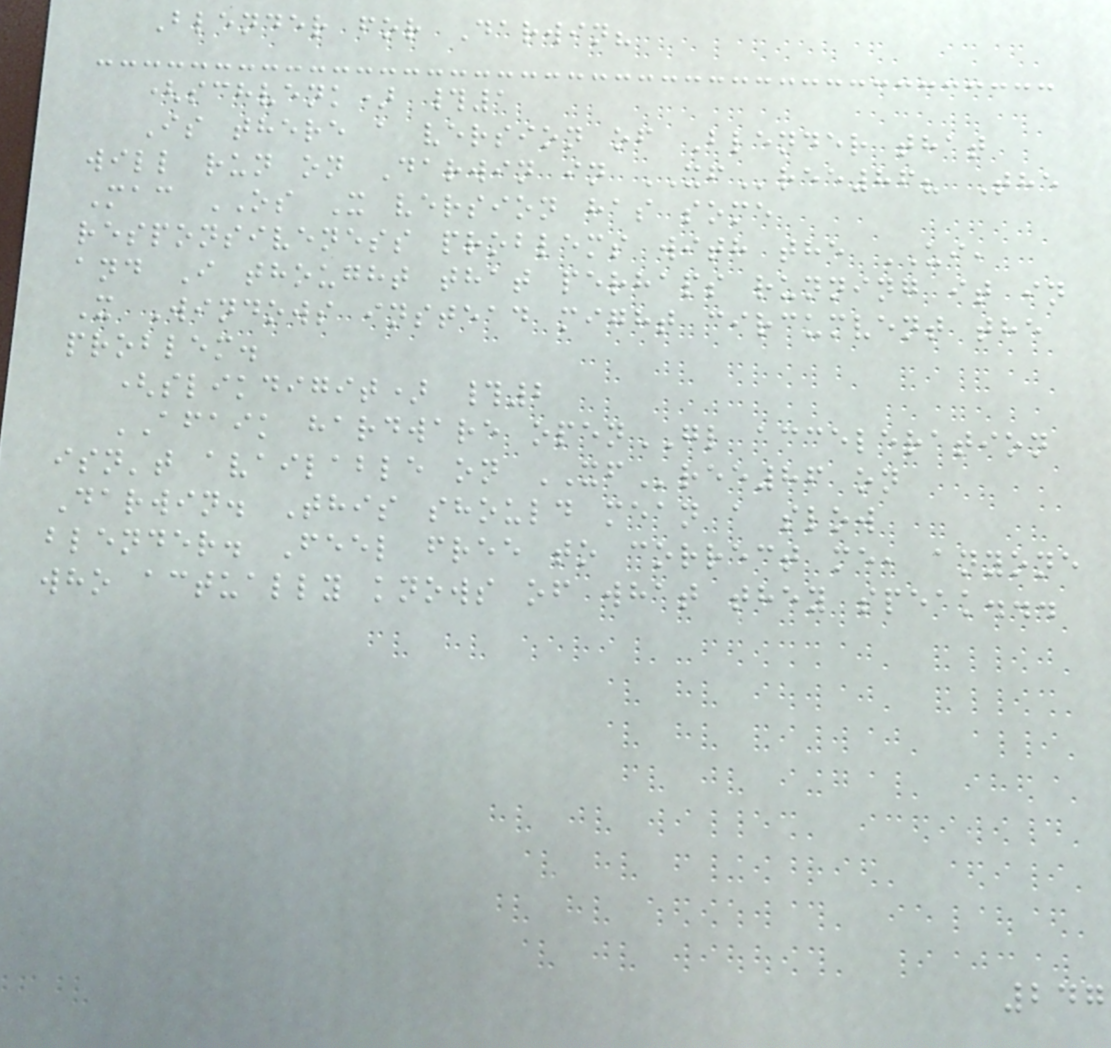Blender for Darwin?
(schvenk) #1
Is there a version of Blender that
will run on Darwin in XFree86? The
Mac OS X version has some
responsiveness problems with the UI,
and I thought that perhaps running it in
X Windows instead might circumvent the
problem.
(slikdigit) #2
AFAIK hardware openGL acceleration
isn't available on XFree86 on
Darwin. This should mean a slow
blender. Feel free to correct me, anyone
who actually knows of what they speak...
247
